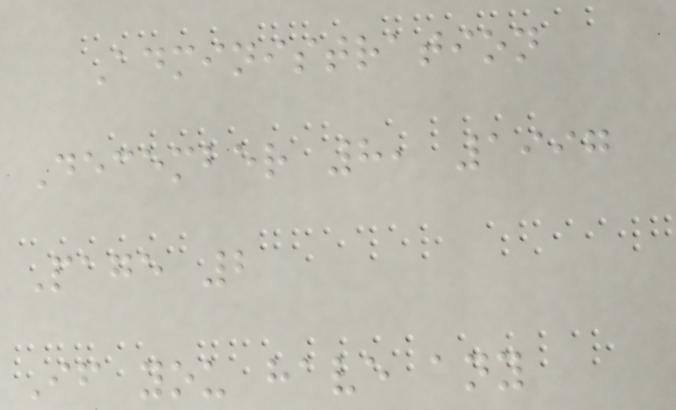Administration
December 8, 1997
Page 2
If you have any
